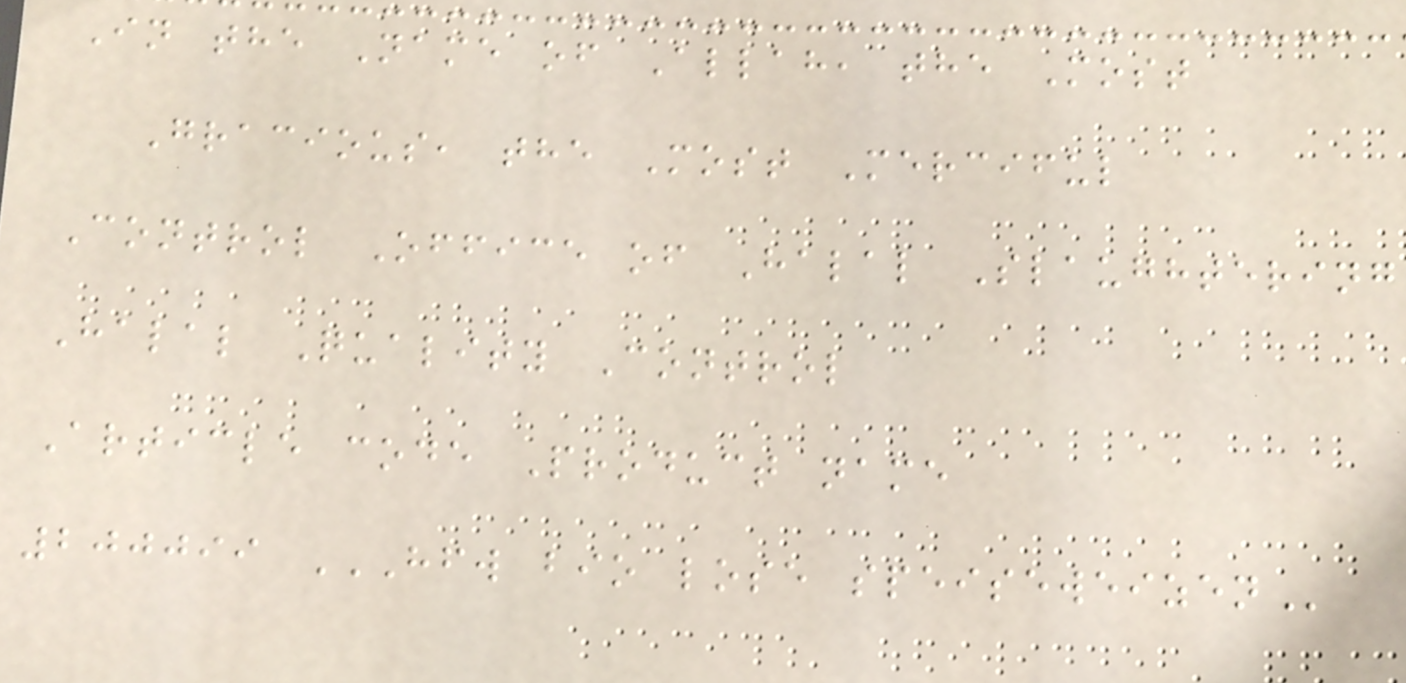In the Name of Allah, the Most
Gracious, the Most Merciful
Control Office of Halal Slaughtering
Halal Quality Control
Article code Product name
200099 HFW BIO LOSE SPEISEWEIZEN
